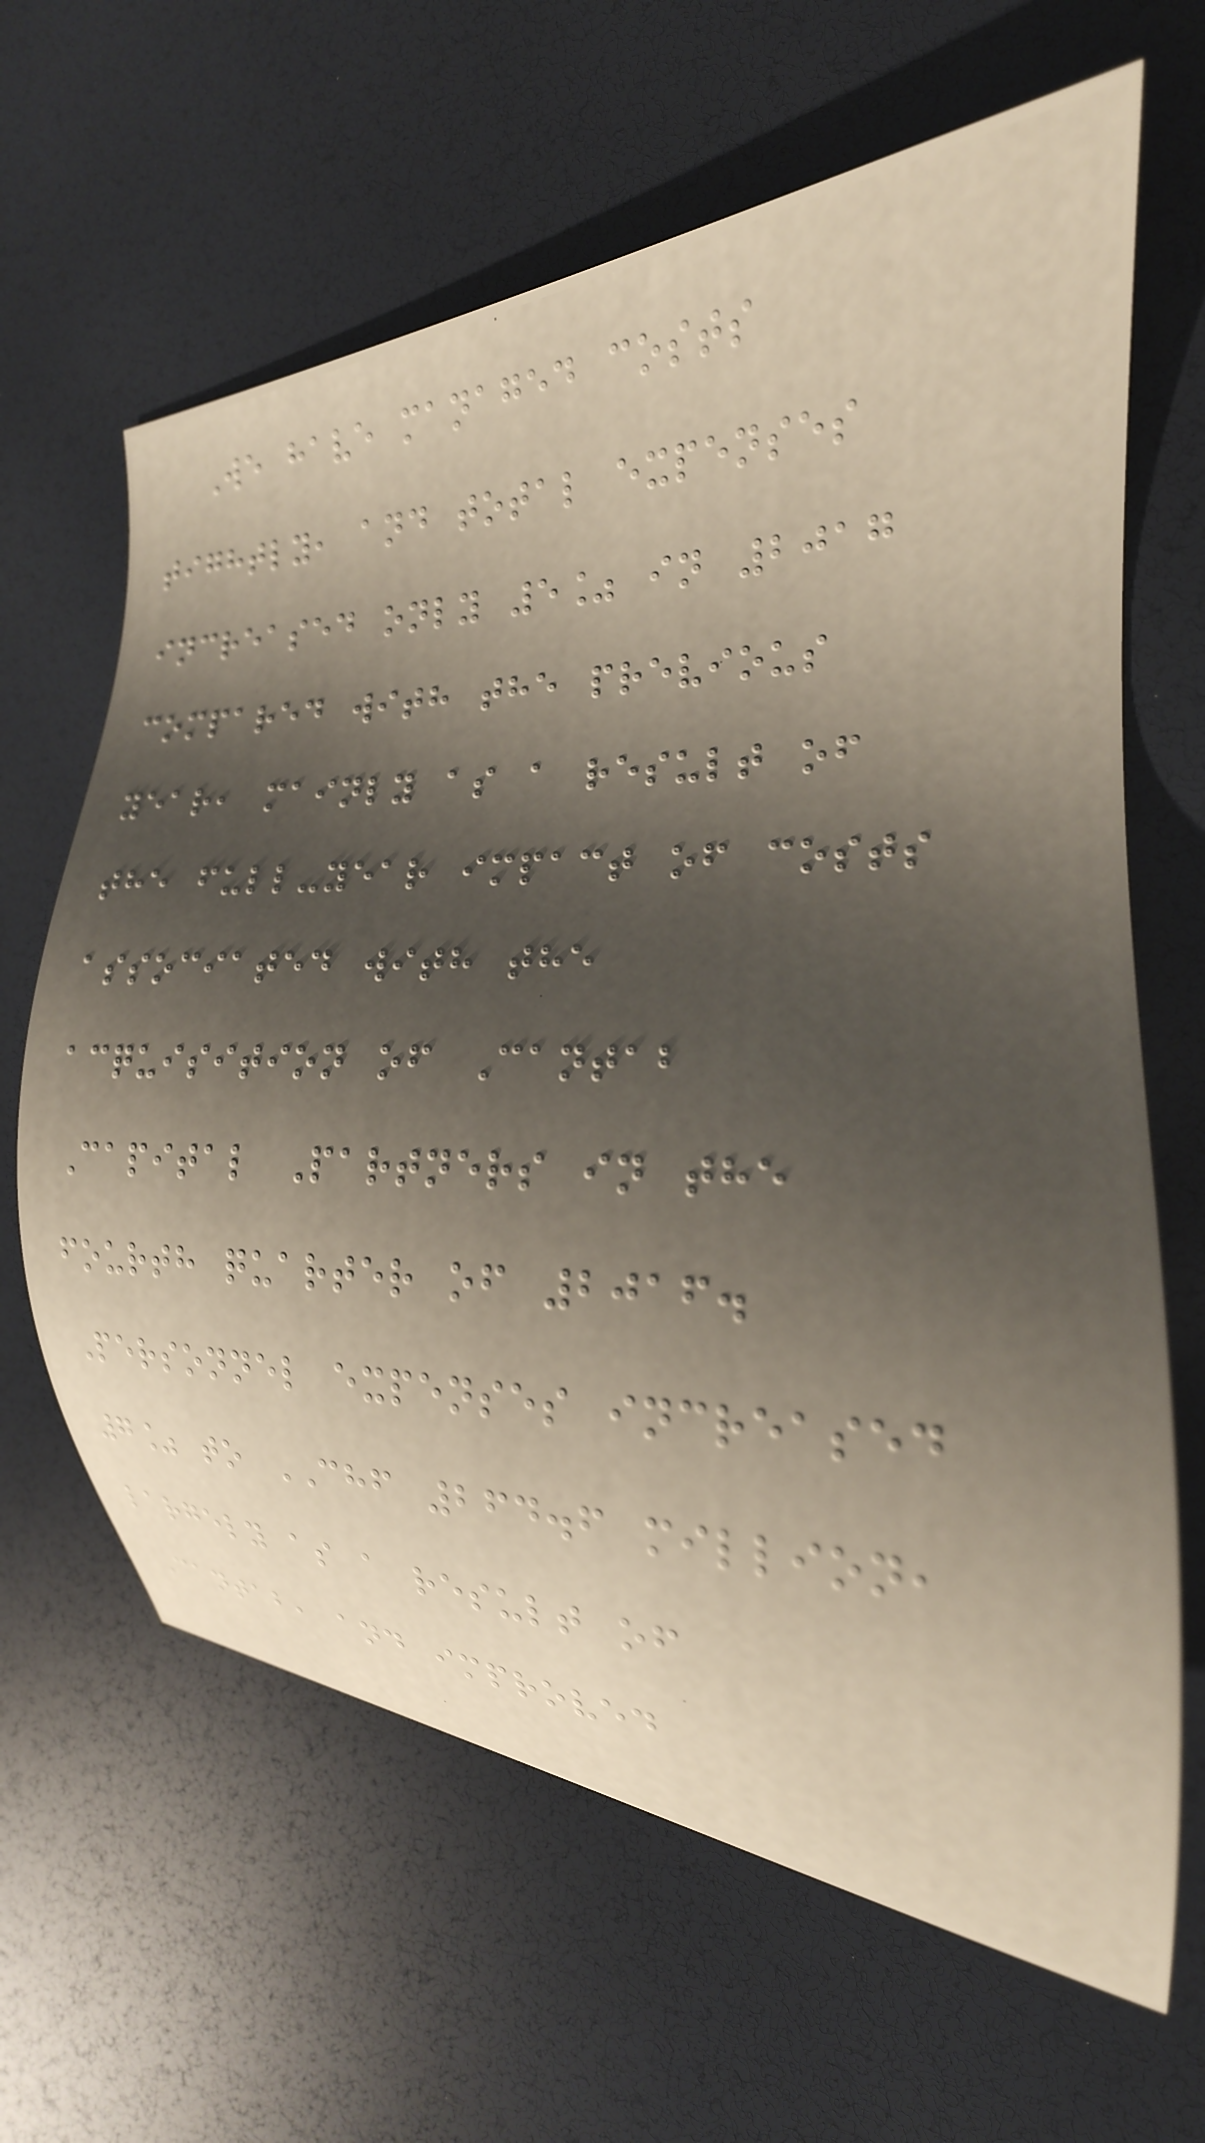We have managed costs
tightly, and total expenses
increased only 5% in 2017
compared with the previous
year, mainly as a result of
the full-year impact of costs
associated with the
acquisition of Cantab
Capital Partners in the
fourth quarter of 2016.
Personnel expenses increased
7% to CHF 264.6 million,
largely as a result of
Cantab, and improved
